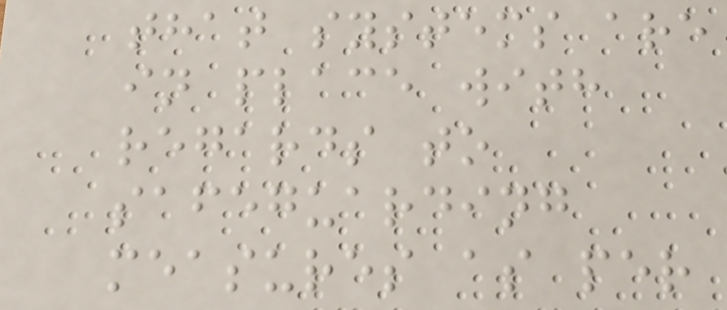that systems are
in place with
regards to
safeguarding
measures as per
